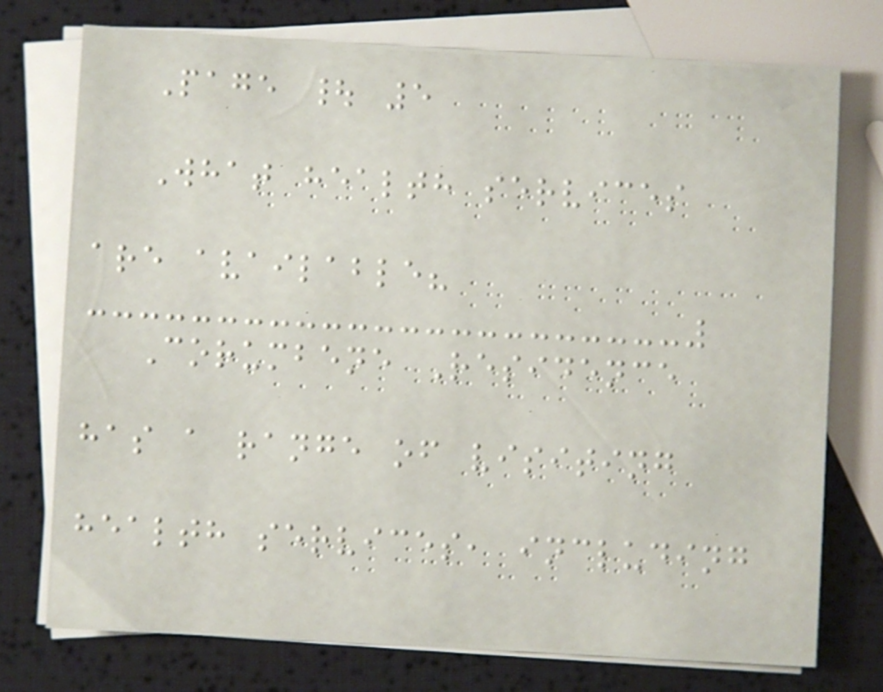Page | 5
What health services
are available?
Corumbene Residence
has a range of visiting
health services, including
